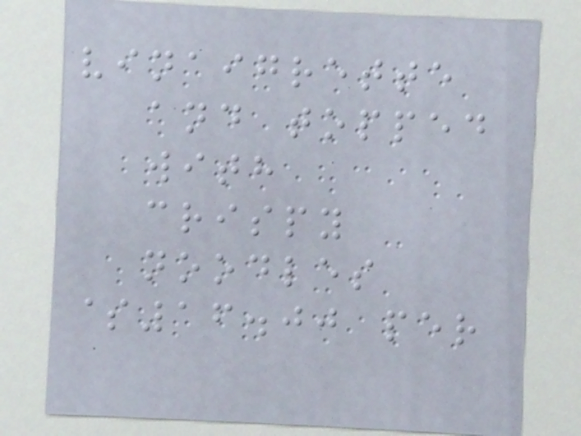vinaigrette
and topped
with
crispy
noodles
$16.00 per
